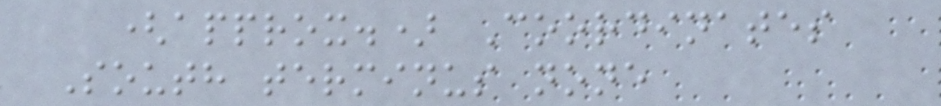(approx.) Coordinates
South terminus none
